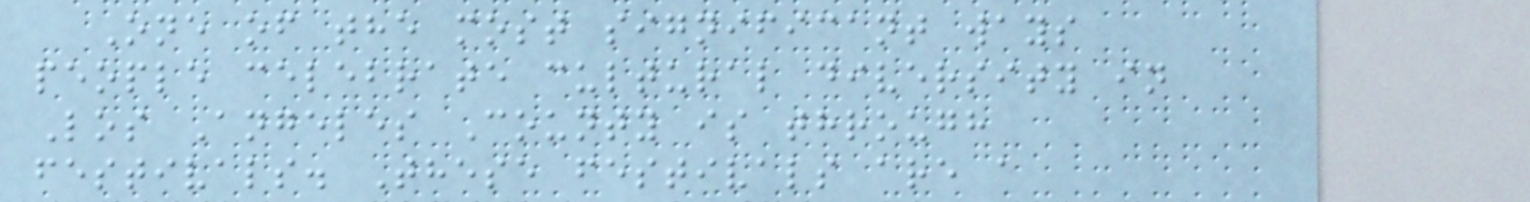One of the most significant ways
people celebrate cultural diversity in
Los Angeles County is through
festivals. These festivals are a
